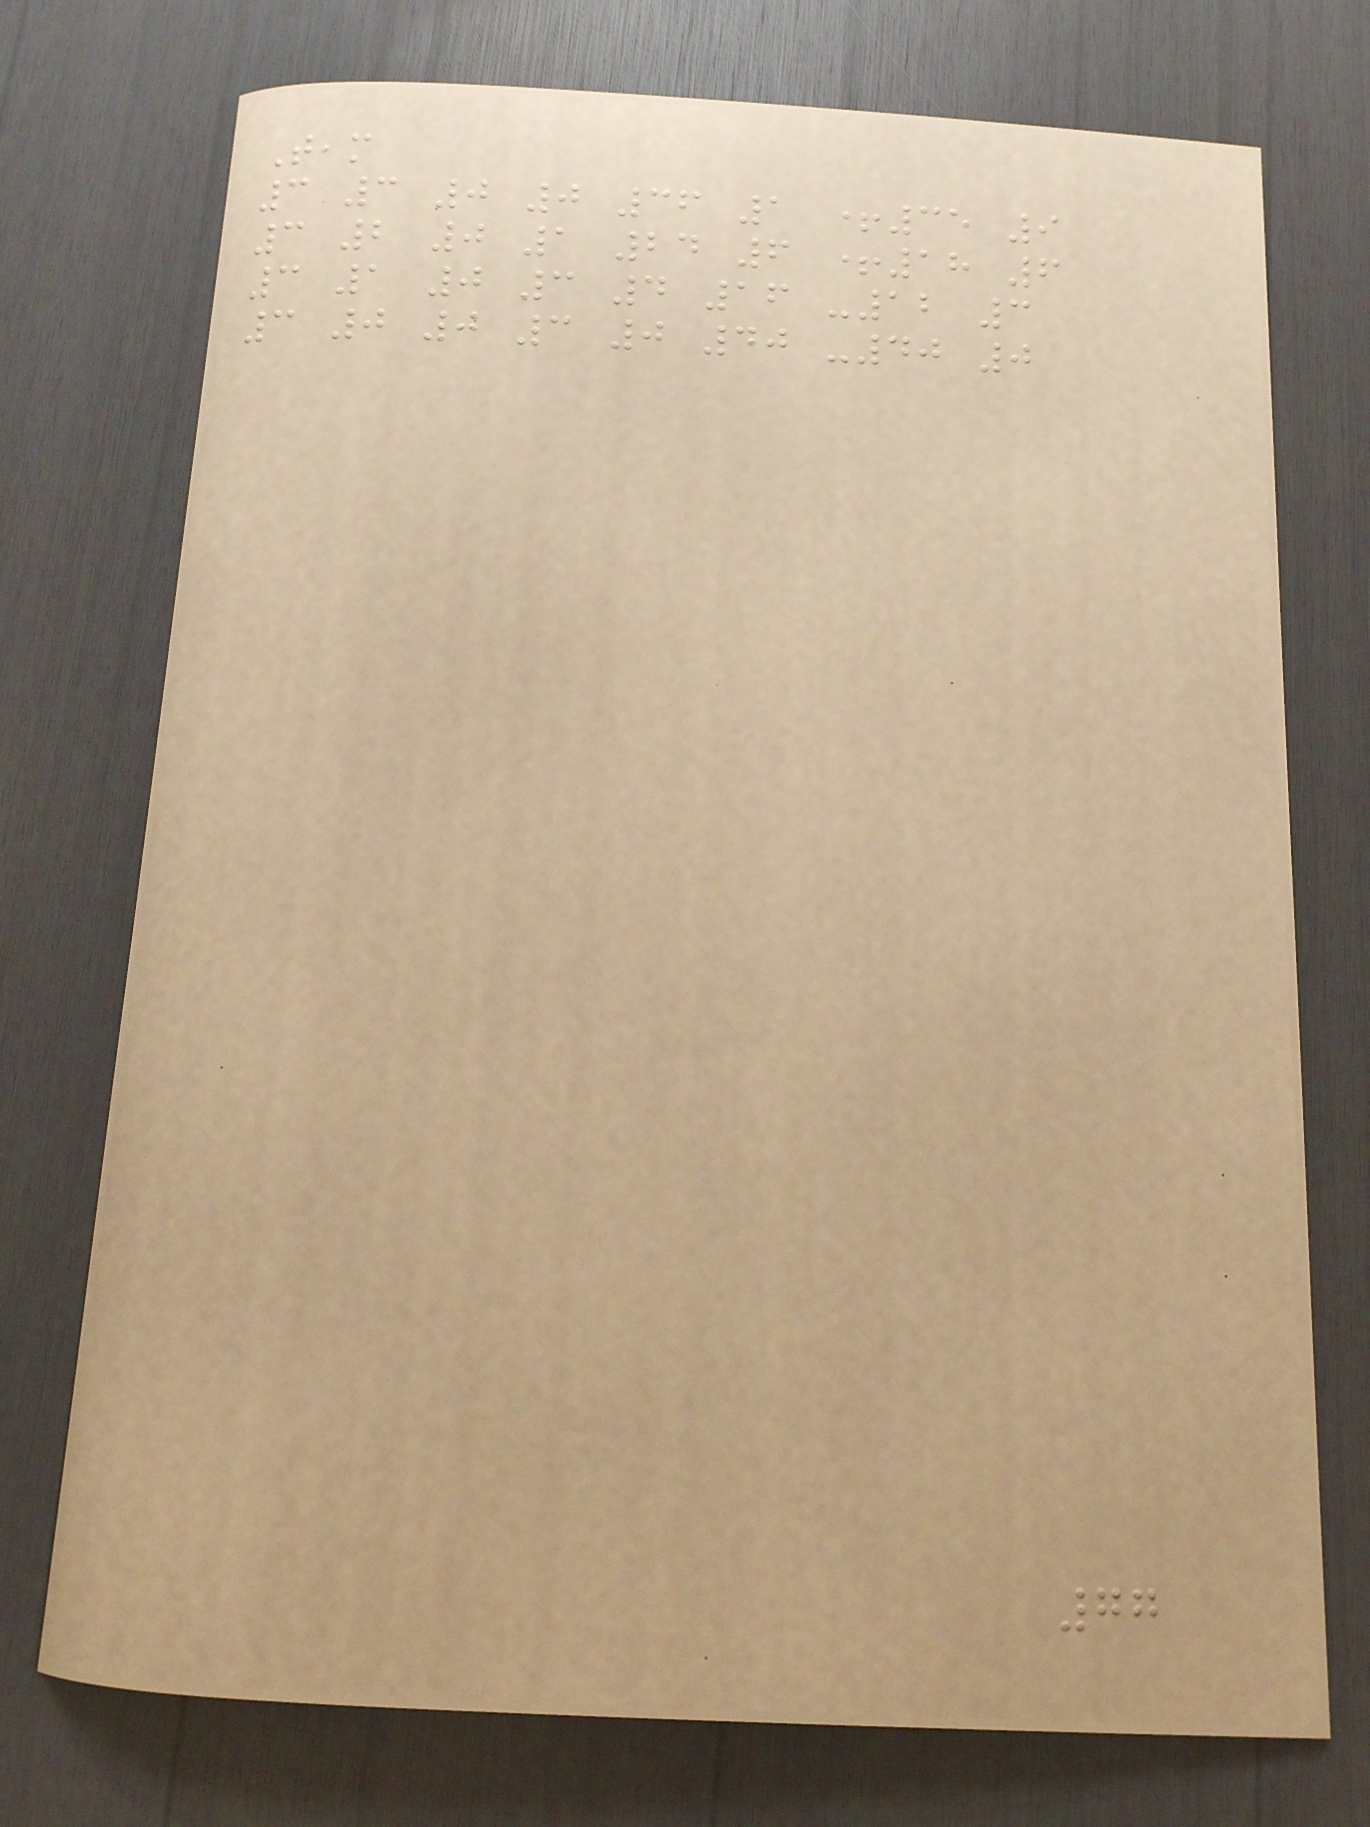Team
3 3 0 0 36 1 +35 9
3 2 0 1 24 6 +18 6
3 1 0 3 4 16 -12 3
3 0 0 3 0 40 -40 0
77
